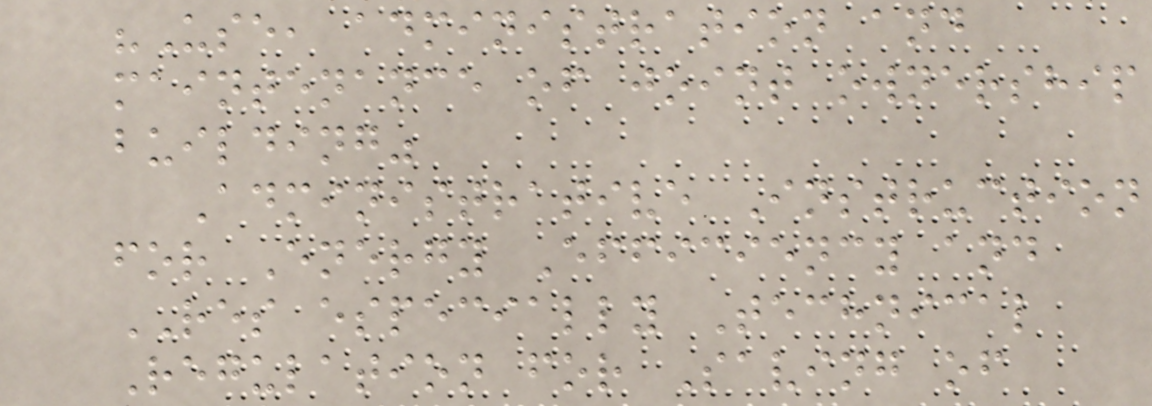"Use, administration and
maintenance of joint ownership
building"
Administrative Instruction
for Energy Efficiency and
RES especially Technical
Regulation for Saving of
